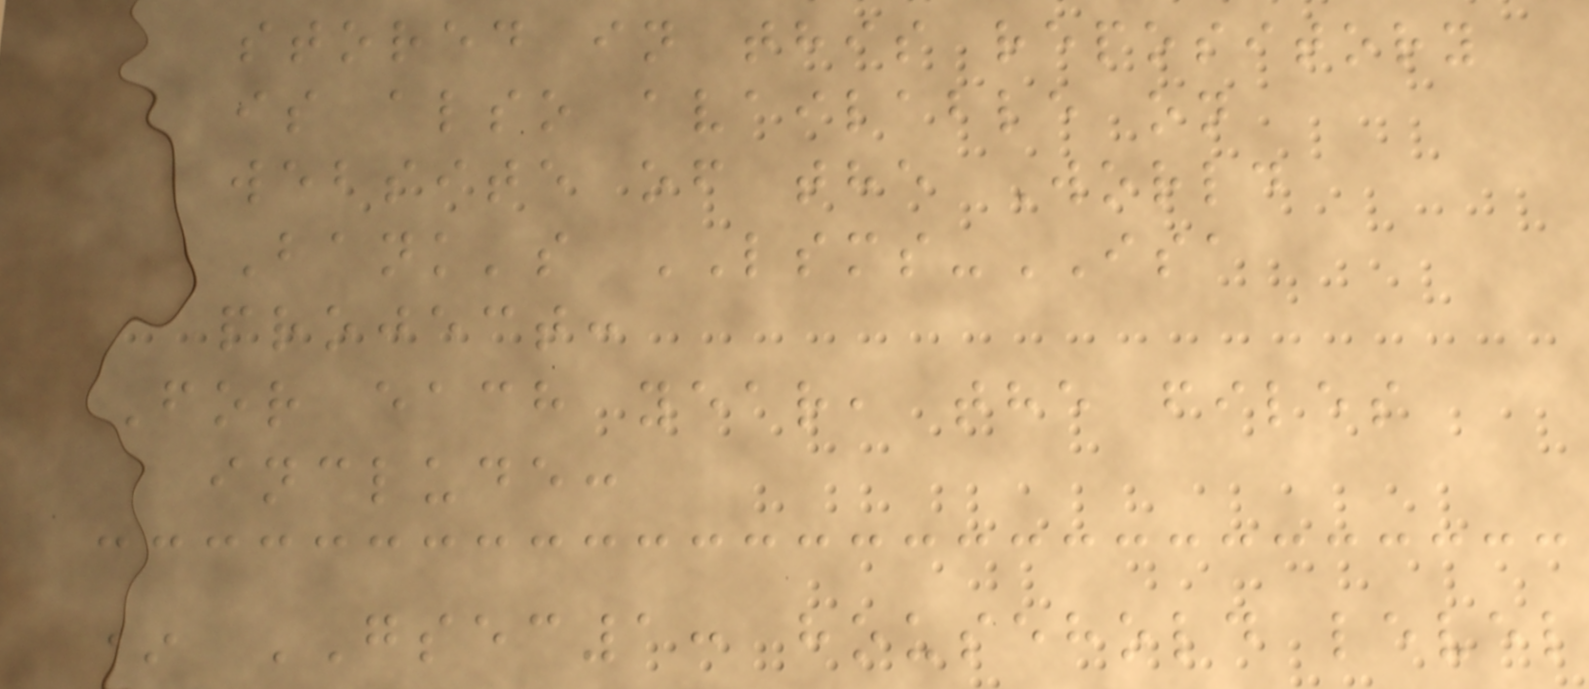stored in this repository
is also available on
website of the World
Bank's LSMS-ISA
project:
For each year, the files
include:
* GSEC1: household level
